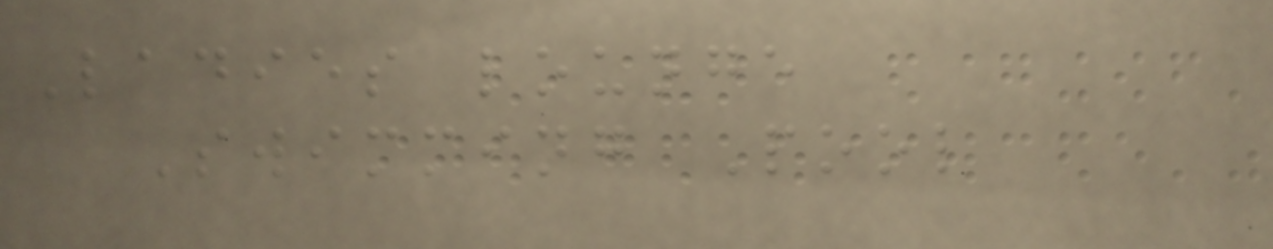Ladies lounge
Swimming Pool
